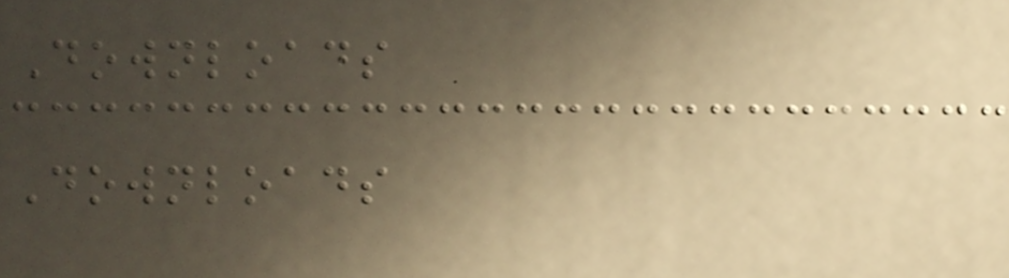Downloads
Downloads
